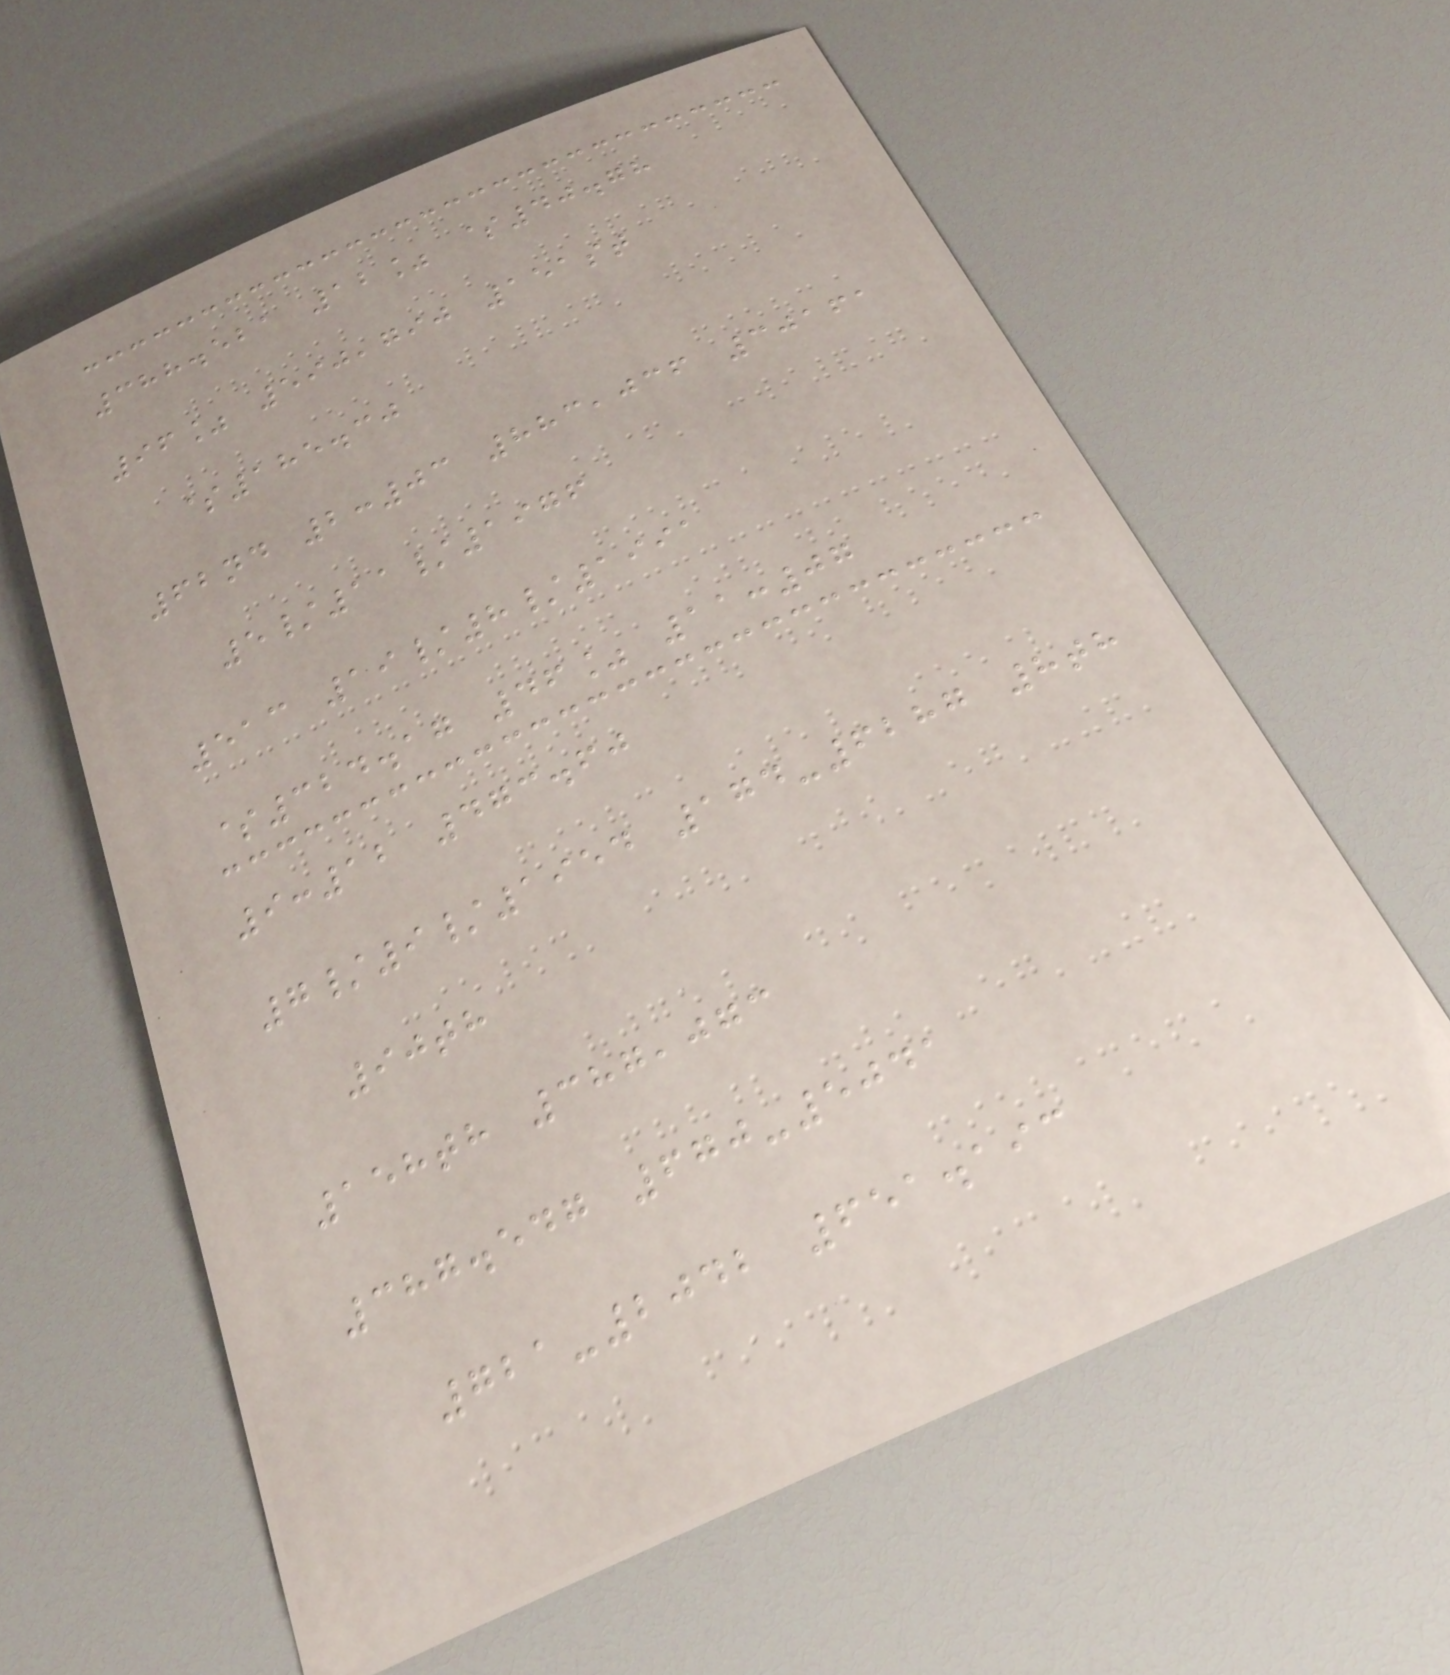388.521 12% $40.78
96% 590,790 151st
$185.30
62nd 2:03 883,036 30161
5/11/1976
513 19/8/1991
$324.17 46% 11:07
9:12 473.60
7/9/1954 174-6287 8th
90th
158th 387,073
387.547 670-5041
721-2042 651.193
